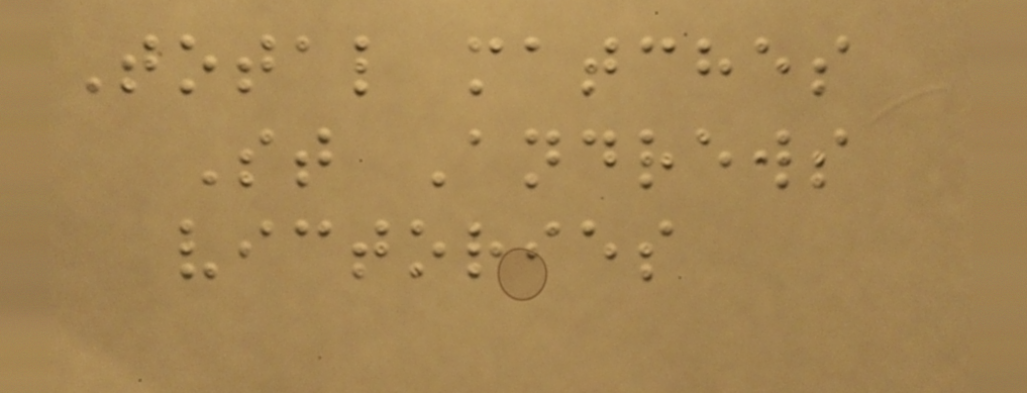Total matches
St Andrews
victories
